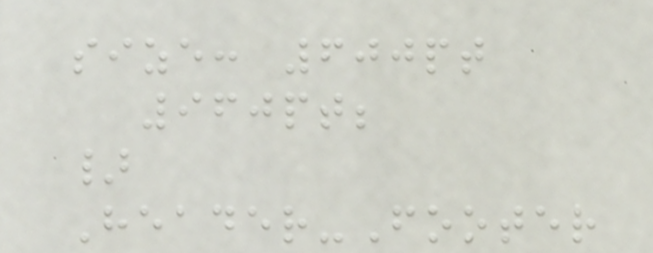size: 600pt
960pt;
}
Header-Footer
